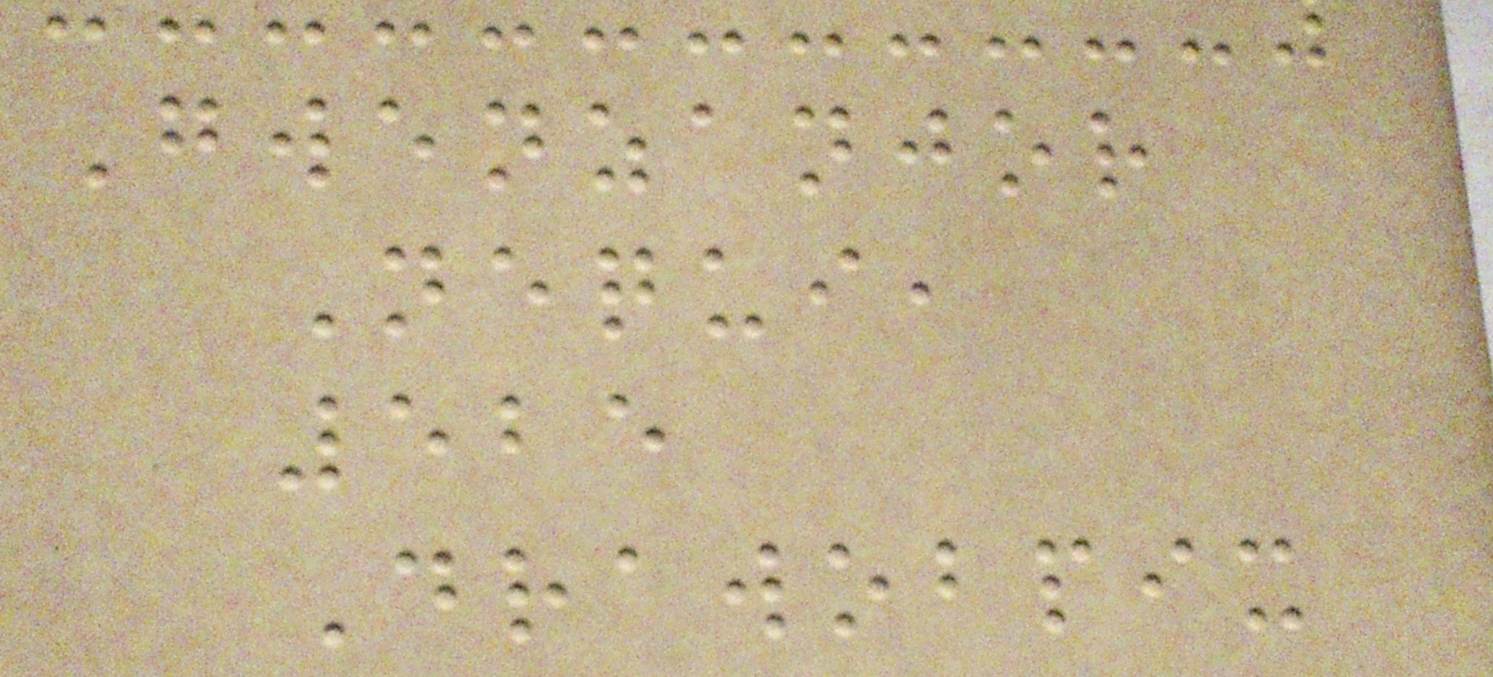Gwenzanjor
Nequi,
525
Drawobpix
